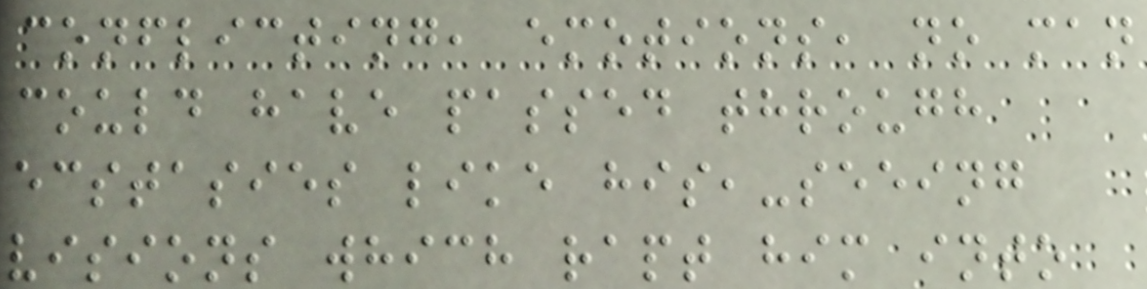conflicting, emotions, no man
could have passed through
ecstasies like his,-seeing
visions which rapt him into
